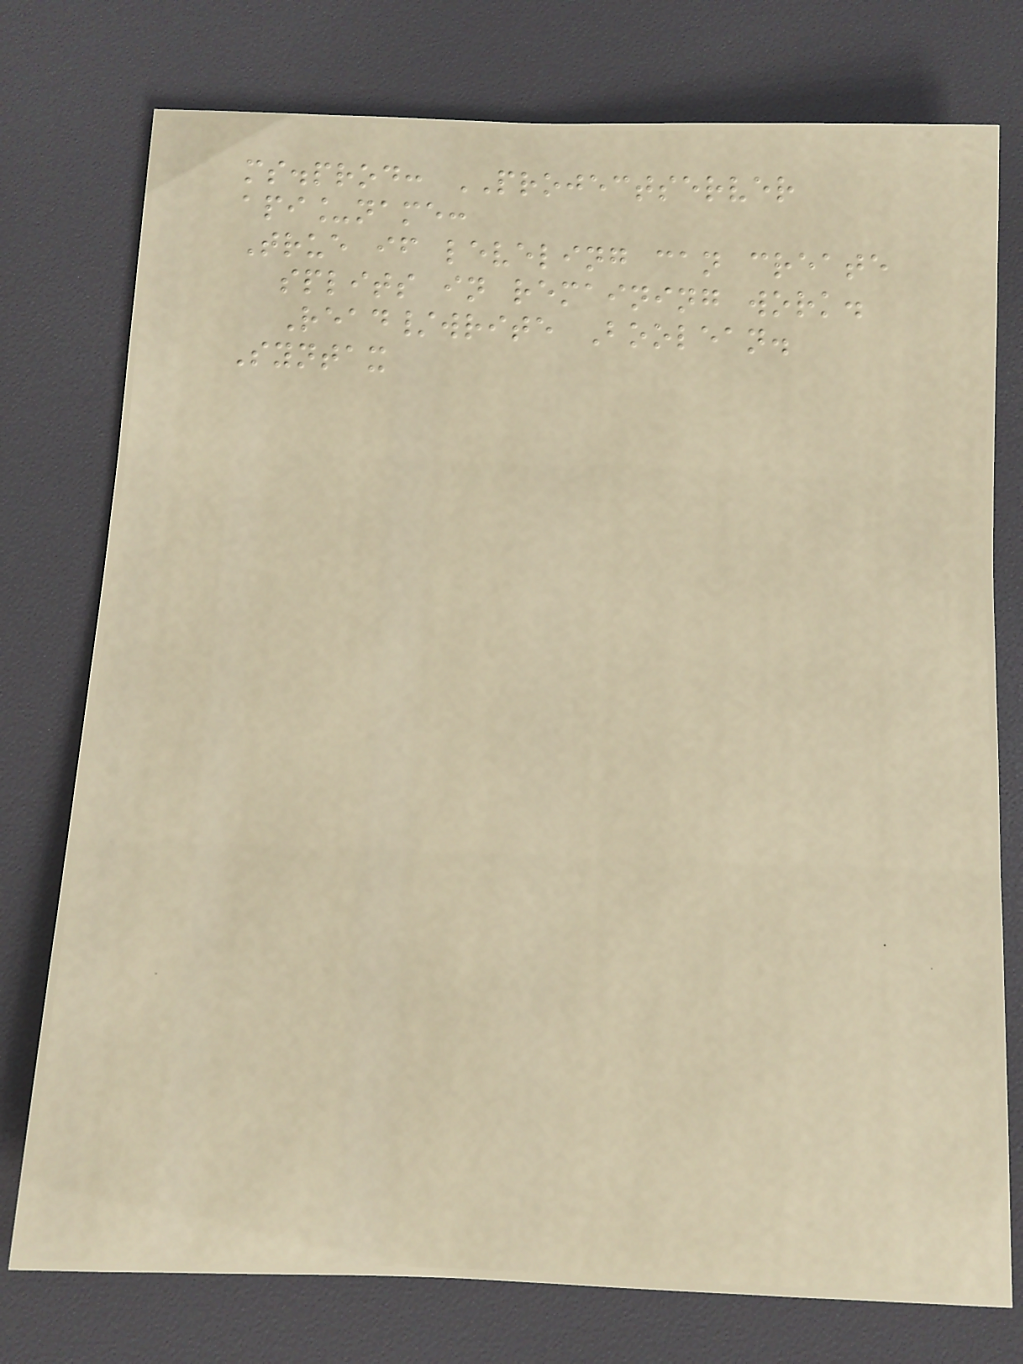ms.prod: PROJECTSERVER
api_name:
True if leveling can create
splits in remaining work.
Read/write Boolean.
Syntax
